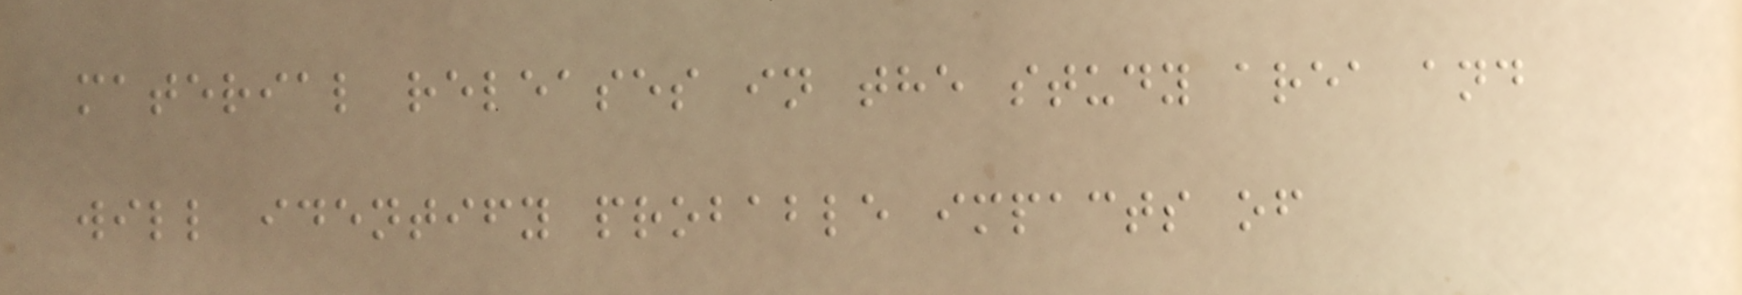material releases in the study area and
will identify probable impacts of
